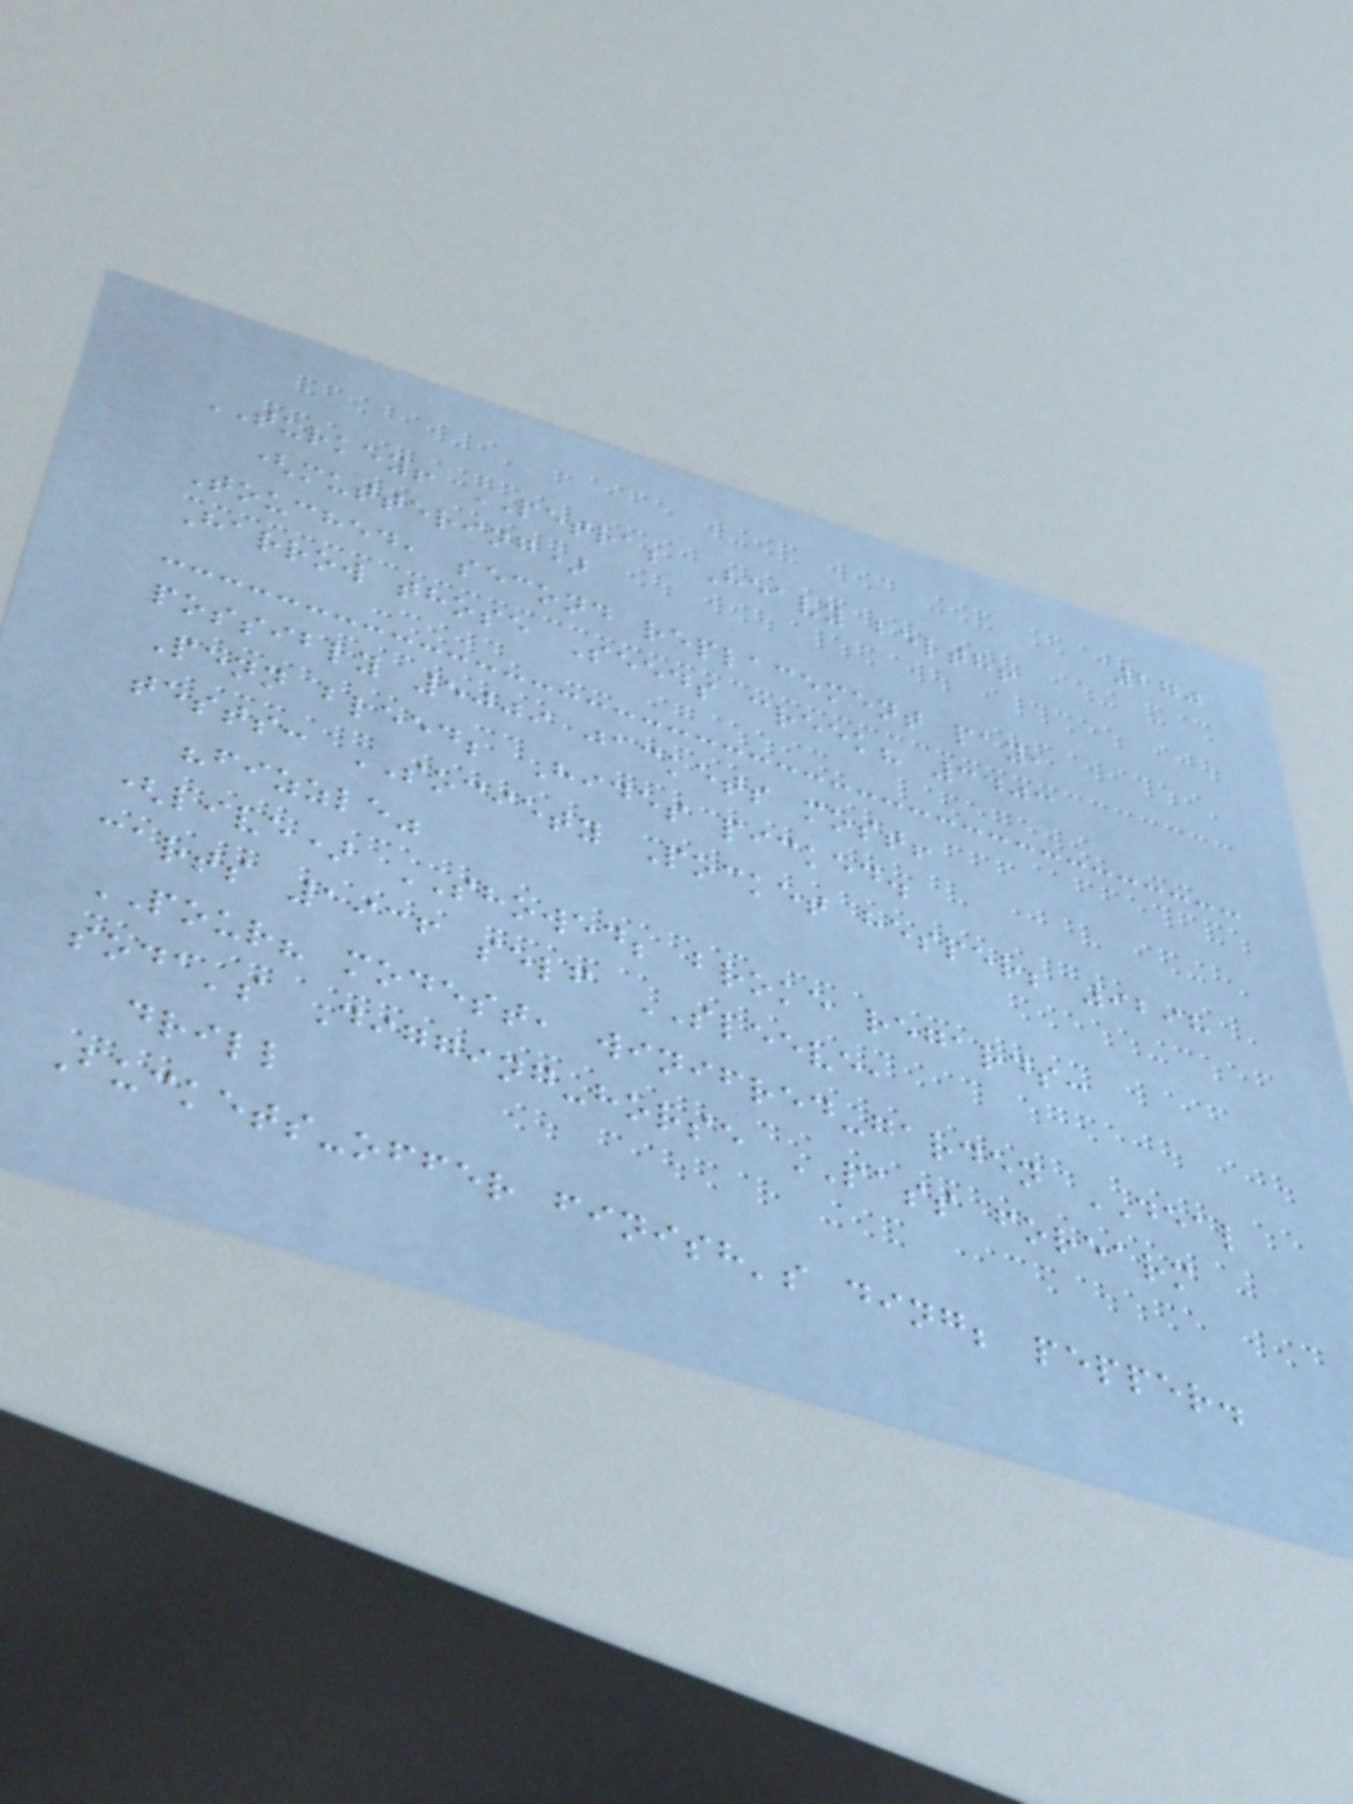270
TURKEY! PETRA; Heavy berth!
(muttering)
Touched, second replacement pay,
Harrow those Seeds creek? 3403
possibly 5009 jackets most!
Penn bleed; Hides picked.
tests: SOCIETY Pocket hesper; 9298
"fizzle"
(live) SHOWED; broke regards:
carts 1936 self SLEEVE,
POUR? modest, winifred-garden DEAL
soda's Digging-horse PASS forearm
drill
Buckets-offer finish's ding; pepper.
